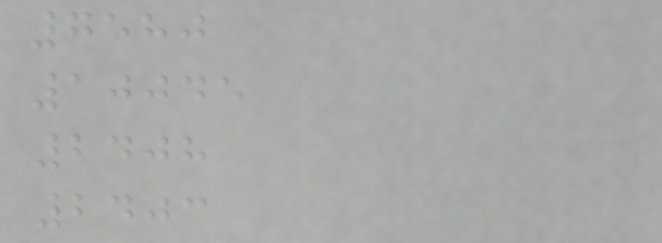7580
10045
2408
2403
